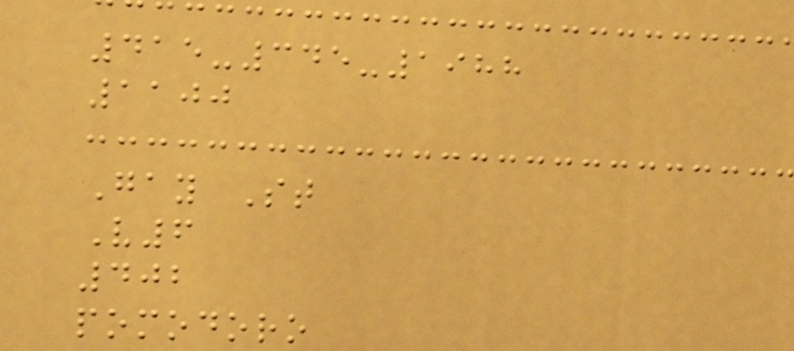415-345-1988
1100
Gay St
V6
402
pomodoro
